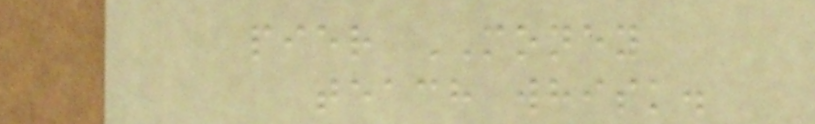pier MONEY
teach whisk.
